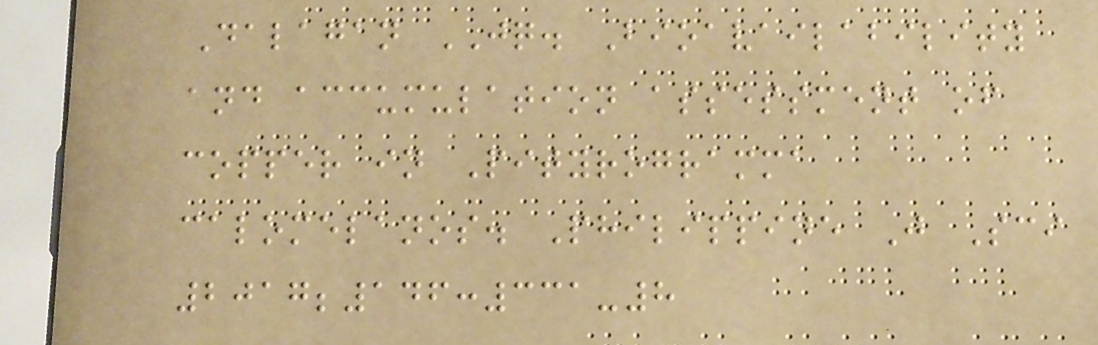Dalagan JQ. Bioavailability
and accumulation assessment of
copper in Pityrogramma
calomelanos. Philippine J Sci
2017;146:331-8
